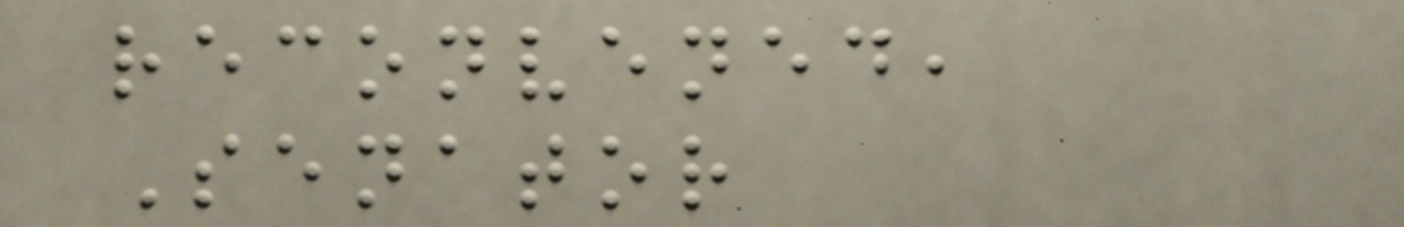reconvened,
Senator
